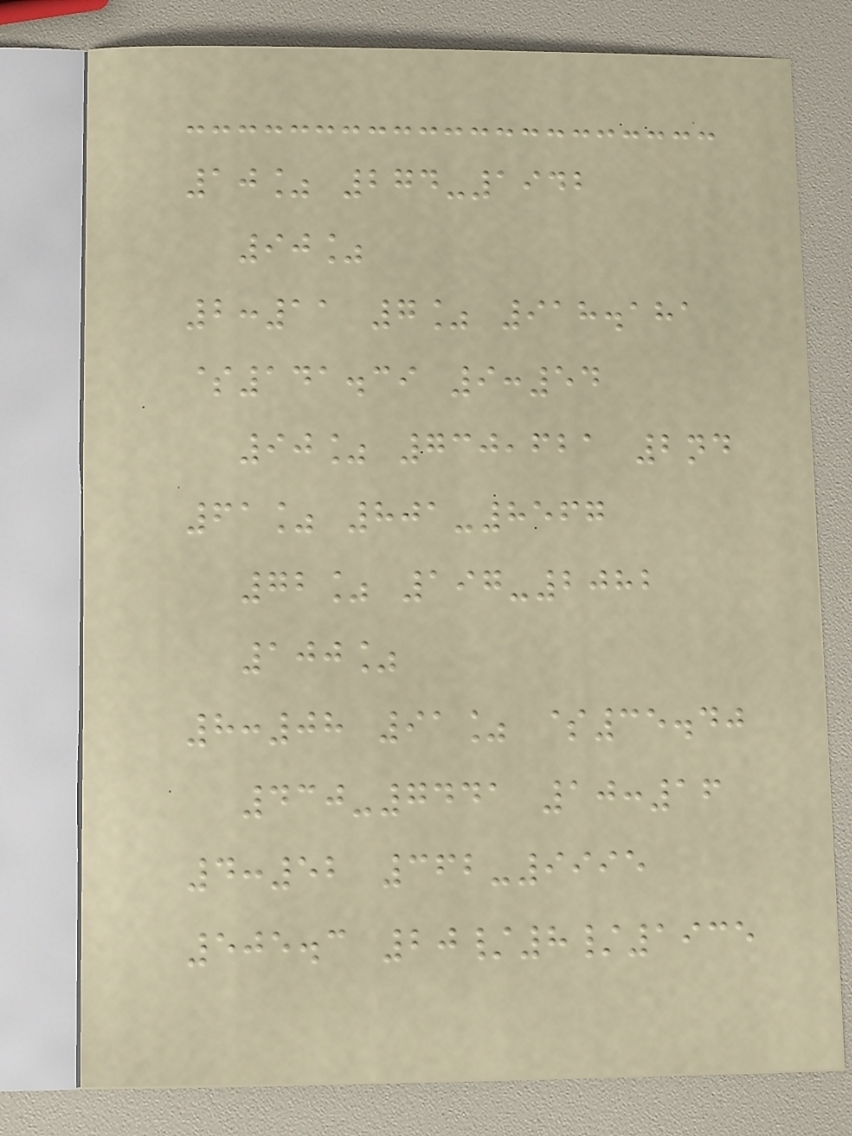10% 274-1942
90%
2:11 7% 918.181
$141.39 9:54
90% 730,621 2nd
61% 801-8567
72% 197-2082
100%
8:08 91% $35.40
430-7441 10:16
4:52 362-9995
505.3 20/8/1935
